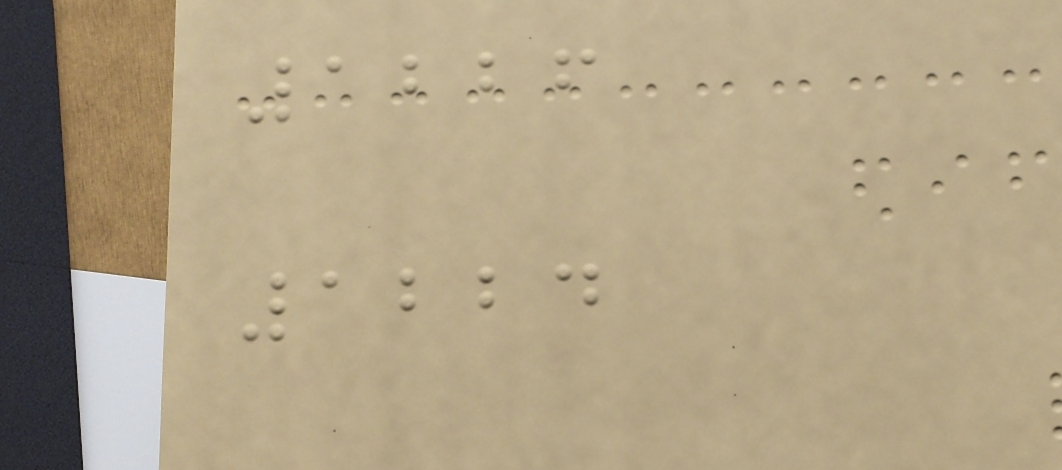1226
1224
